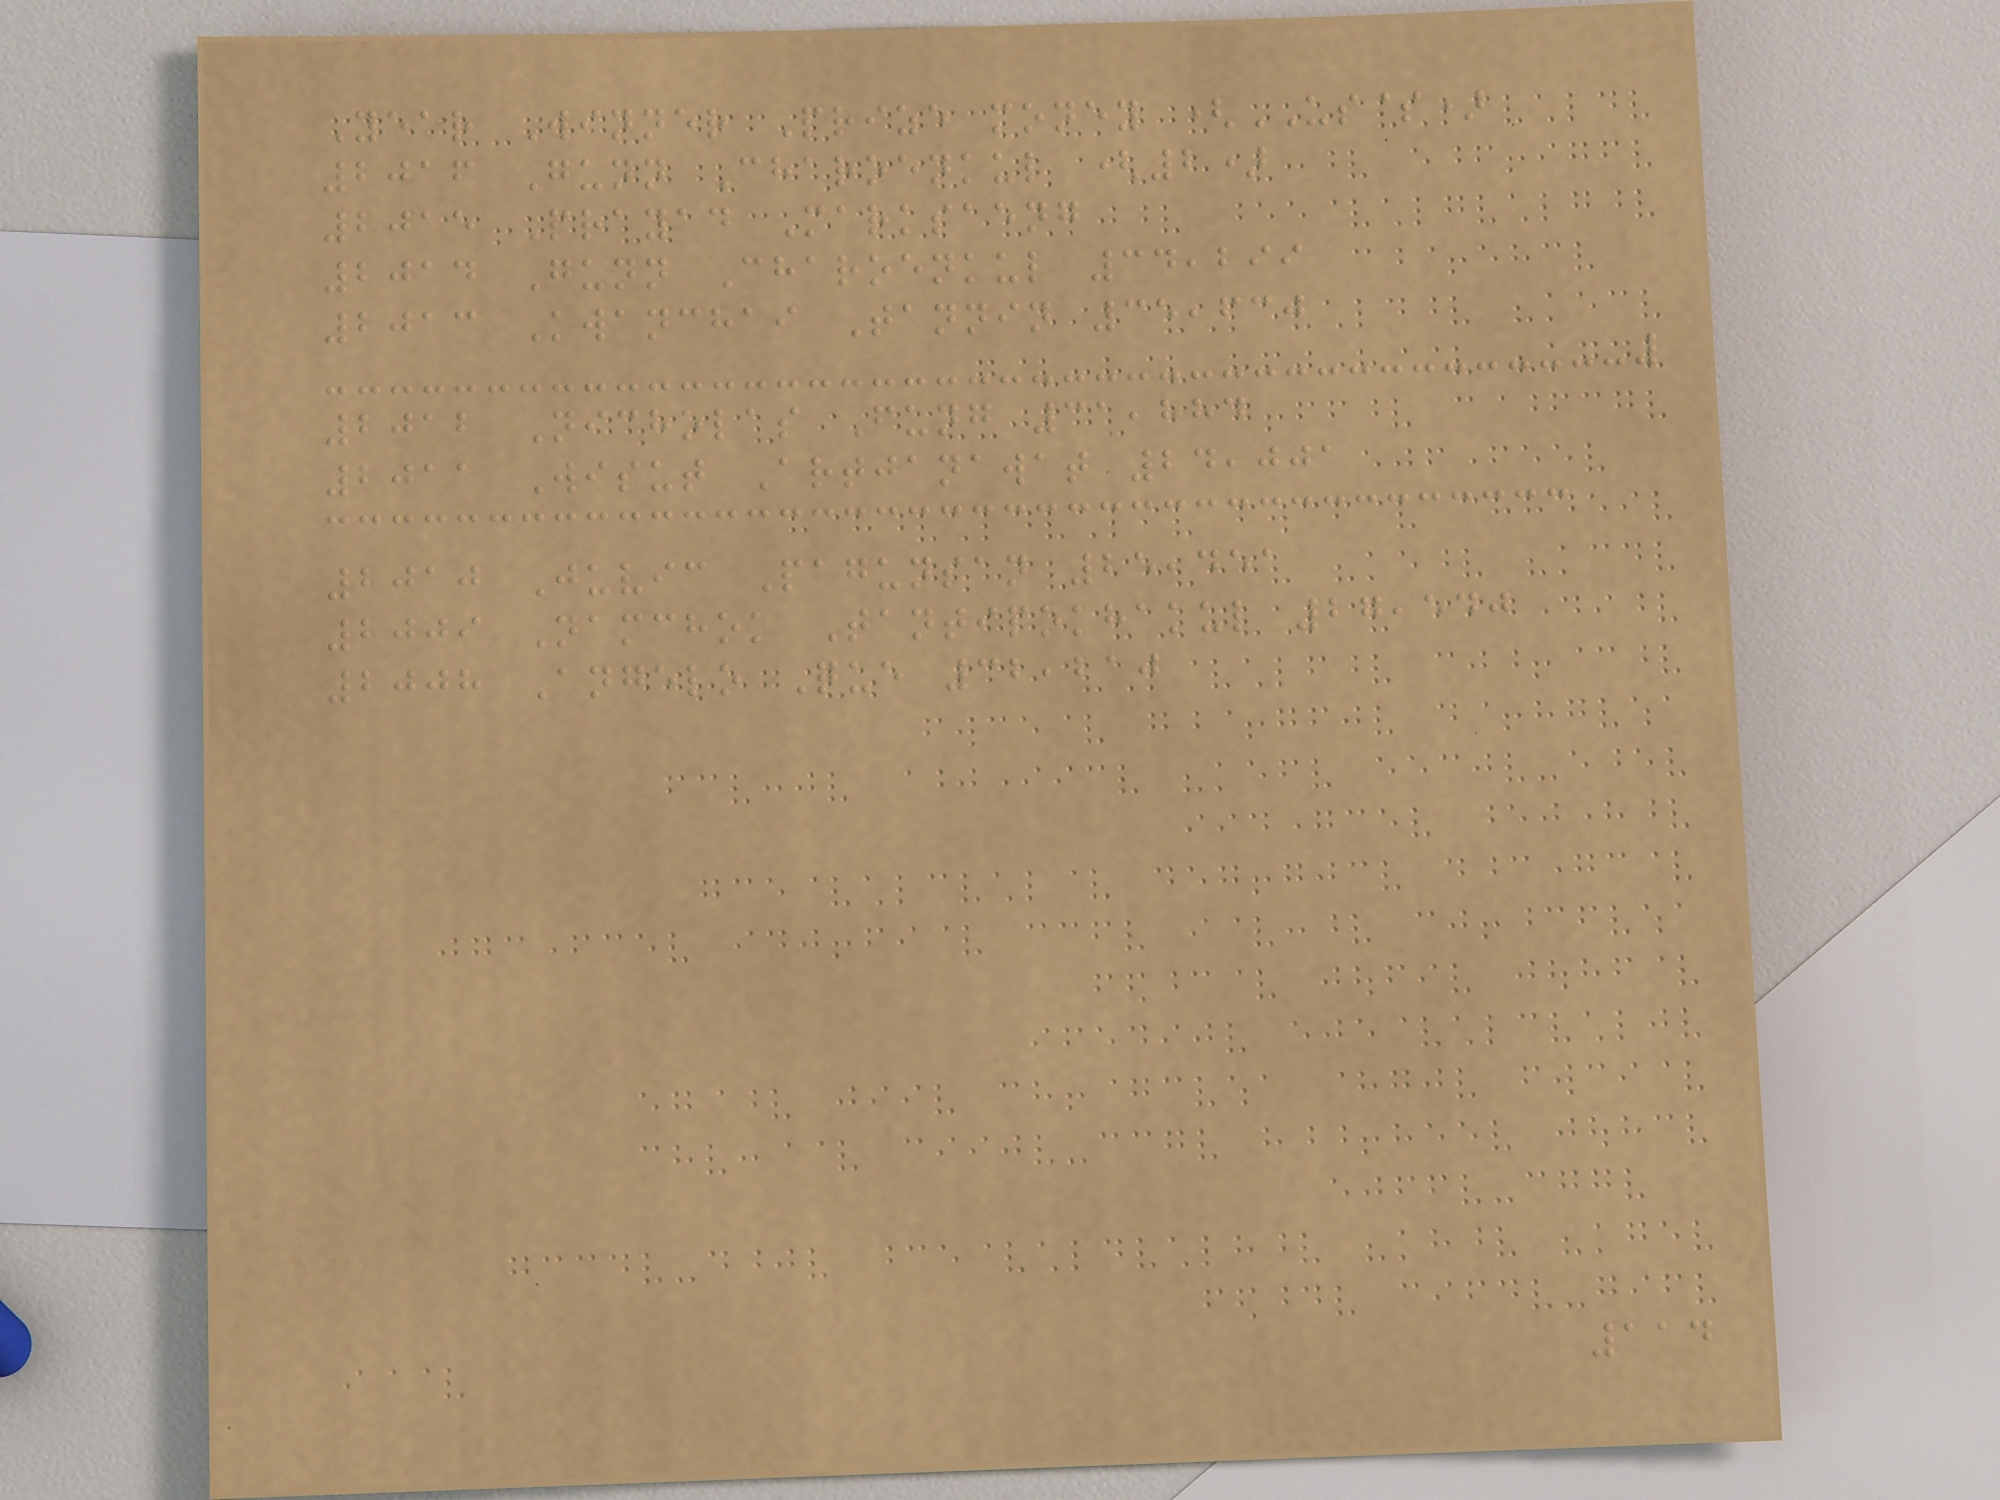Year Winner Prize money (US$)
2016 Gunn Charoenkul (2)
2015 Prayad Marksaeng
2014 Gunn Charoenkul 34,299
2013 Kwanchai Tannin 35,630
2012 Nicholas Fung 31,884
2011 Wisut Artjanawat 24,001
2010 Juvic Pagunsan 25,451
2009 Namchok Tantipokhakul 27,540
2008 Angelo Que 32,210
114
